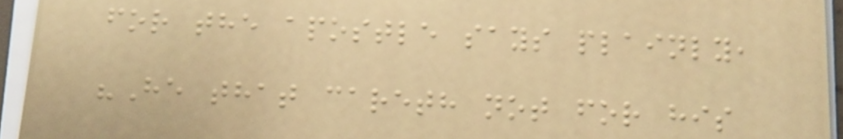for the apostle says plainly,
"He that careth not for his
